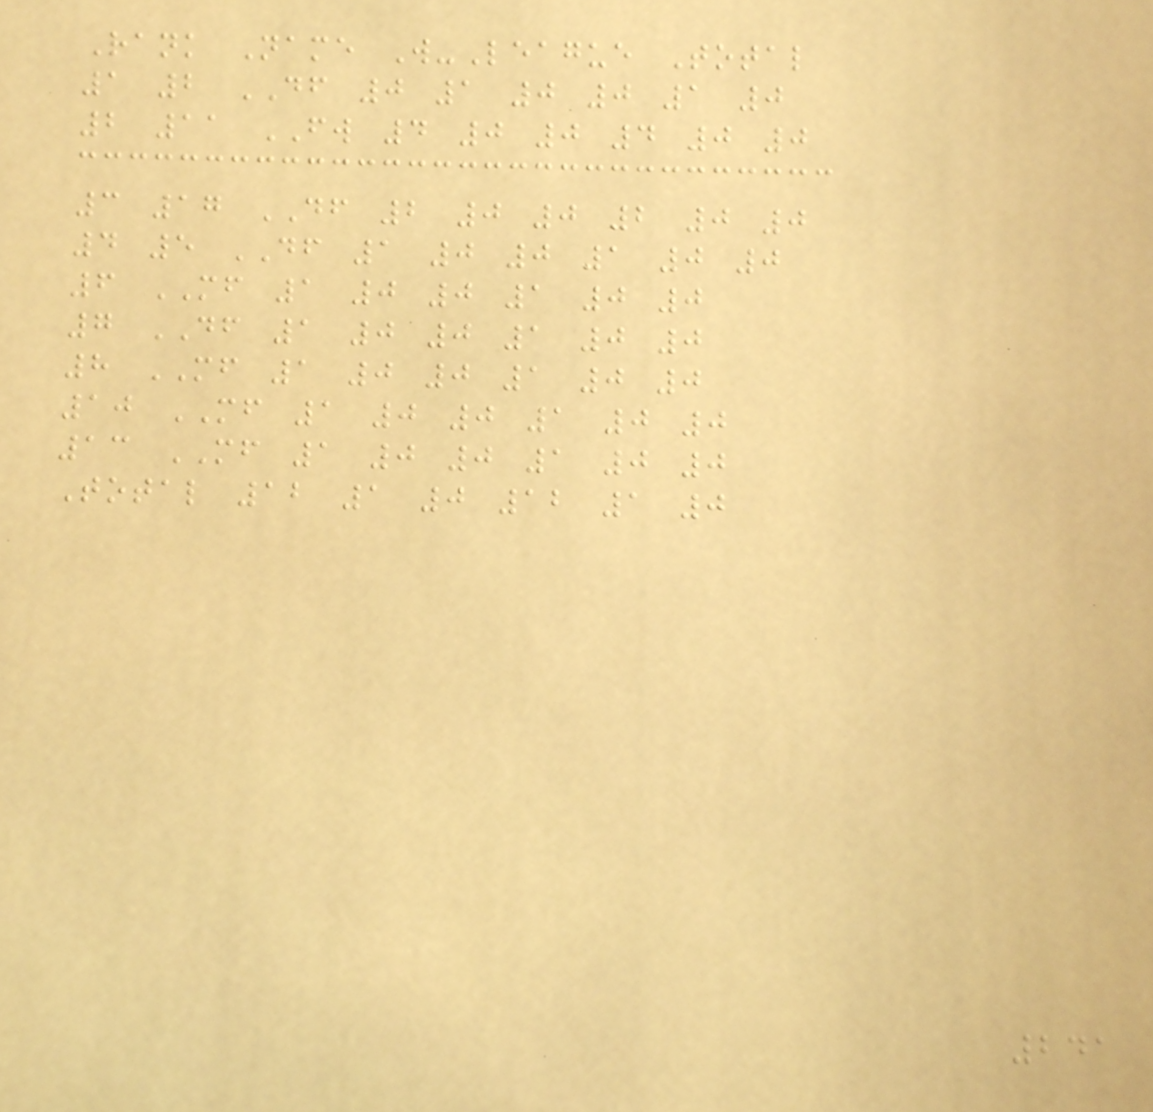Rank Name W-League Total
1 2 DF 0 1 0 0 1 0
2 11 FW 4 0 0 4 0 0
3 17 DF 2 0 0 2 0 0
4 5 DF 1 0 0 1 0 0
6 MF 1 0 0 1 0 0
7 DF 1 0 0 1 0 0
8 MF 1 0 0 1 0 0
10 MF 1 0 0 1 0 0
13 MF 1 0 0 1 0 0
Total 12 1 0 12 1 0
241
